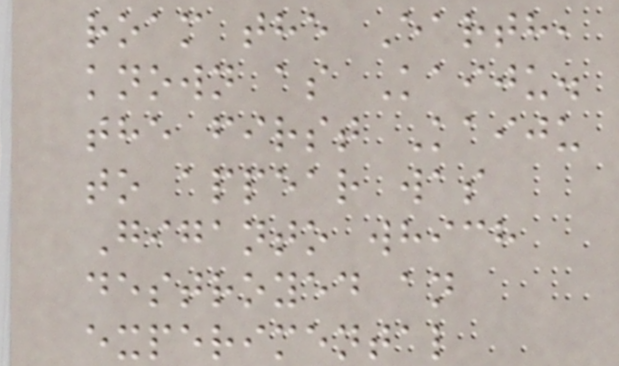roam the Earth,
known as Kaiju.
the first Kaiju
to appear was
Giganto which
destroyed an
experimental
